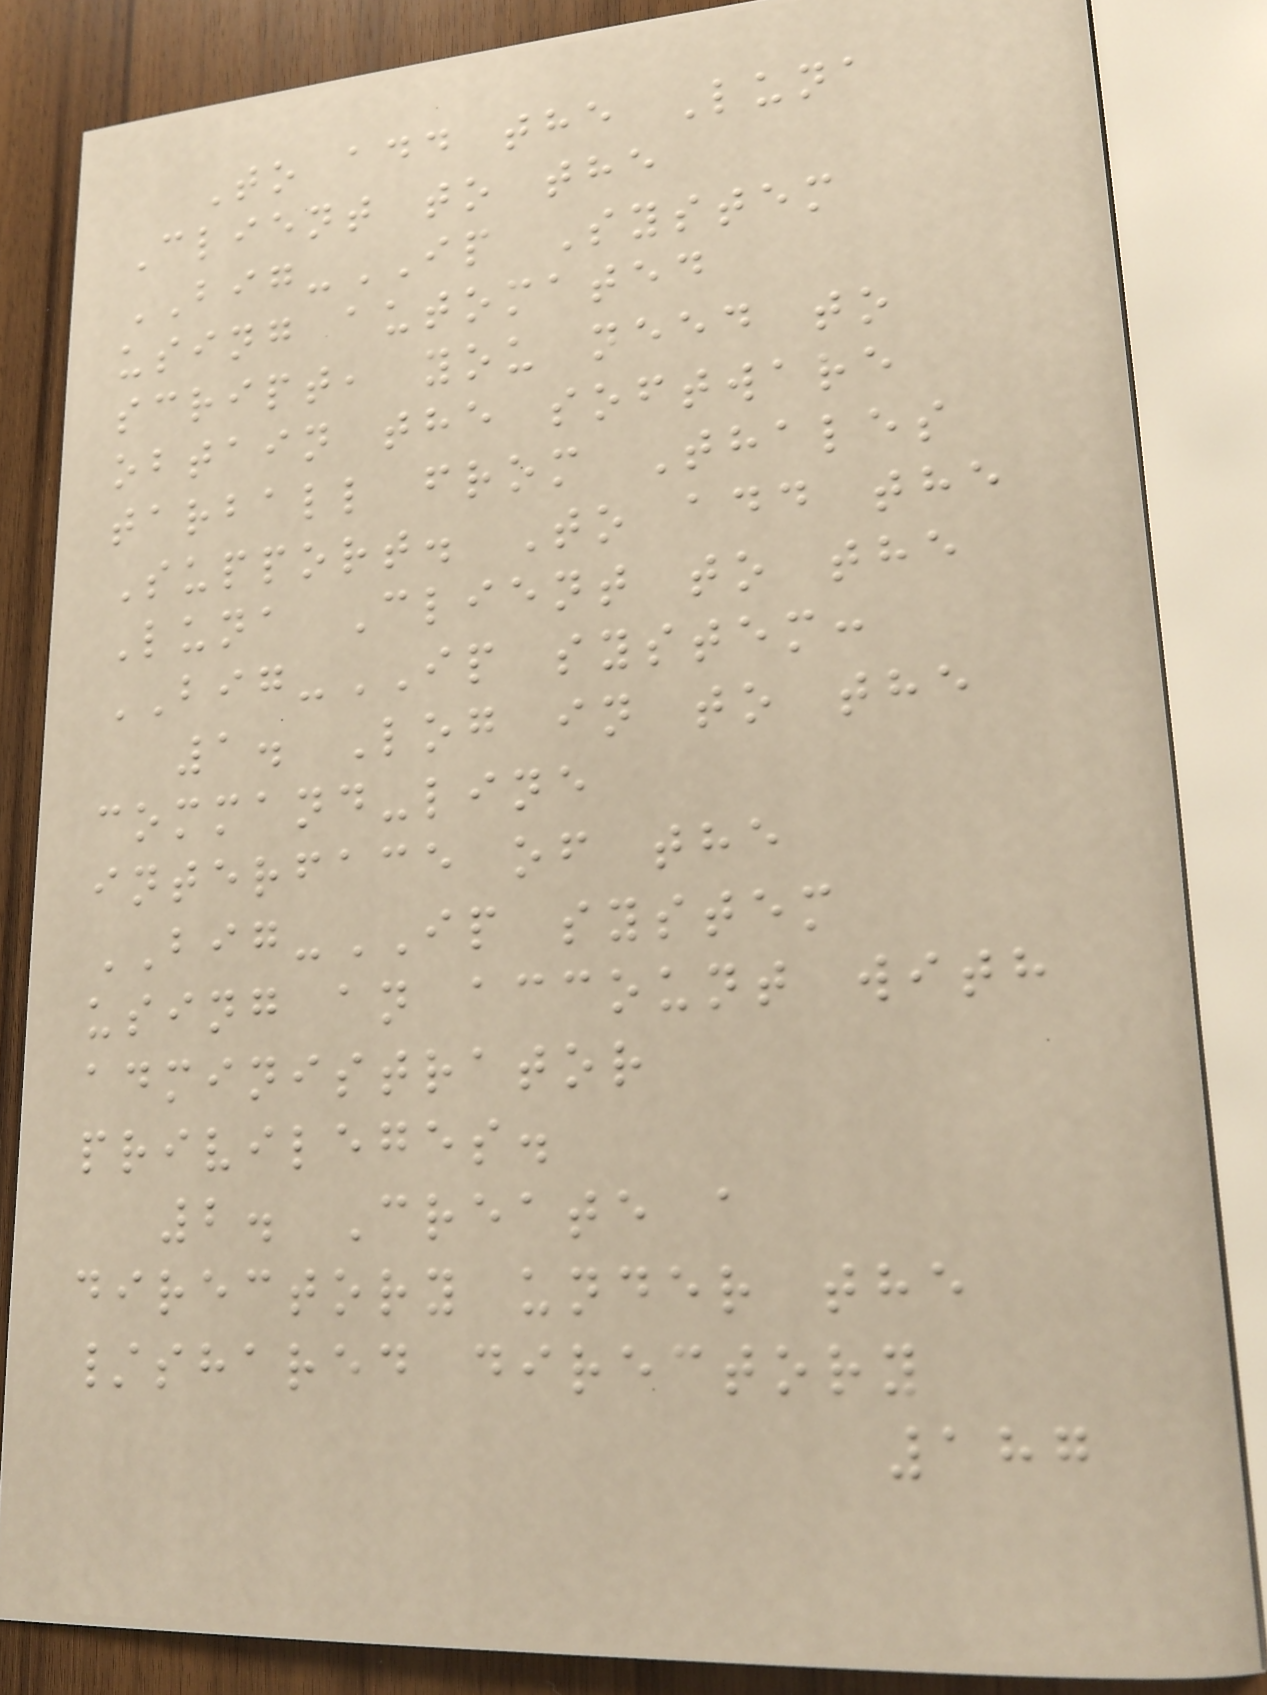To add the Luna
Client to the
BIG-IP System
using automated
script, you need to
obtain the software
tarball from Thales
Support. To add the
Luna Client to the
BIG-IP system:
1. Log in to the
command-line
interface of the
BIG-IP system
using an account with
administrator
privileges.
2. Create a
directory under the
/shared directory
187
